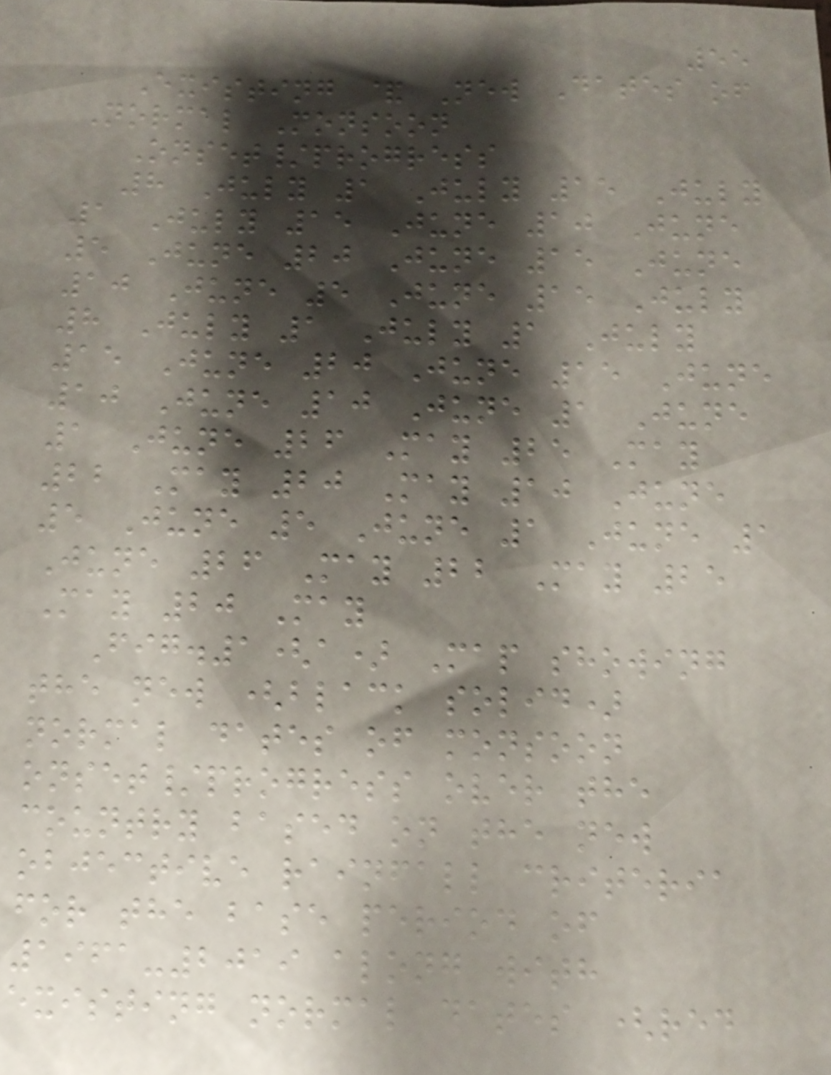55
Existing & New Dates of
Normal Monsoon
Onset/progress
8 July 1 July 15 July
1 July 15 June 10 June
5 June 20 June 15 June
10 June 5 June 15 July
8 July 1 July 1 July
15 June 20 June 15 June
10 June 10 June 1 June
1 June 26 May 25 May
22 May 20 May 10 June
5 June 5 June 1 June 1
June 26 May 22 May 25
May 20 May
Fig.1(a) Map showing
the new (black solid)
normal dates of monsoon
onset/progress over the
country based on the new
objective rainfall criteria
for the base period of
1961-2019 along with
existing normal dates (red
